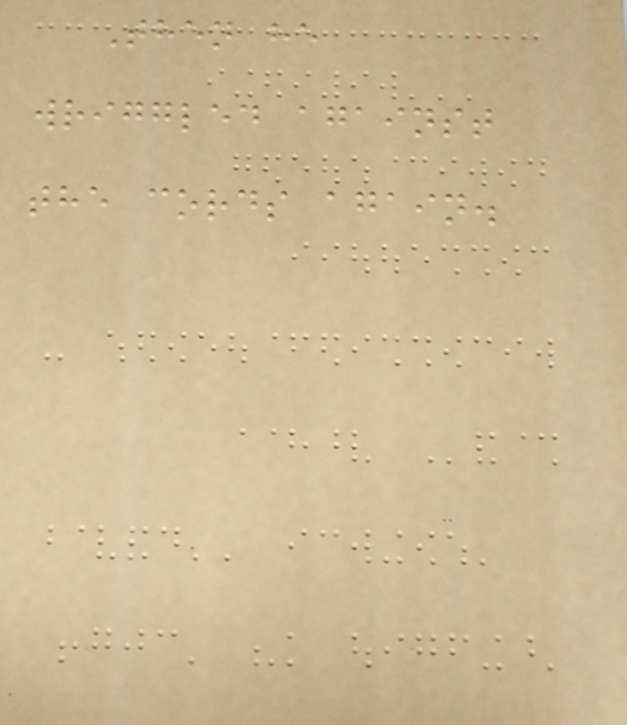Then he
wriggled against
the cords again.
